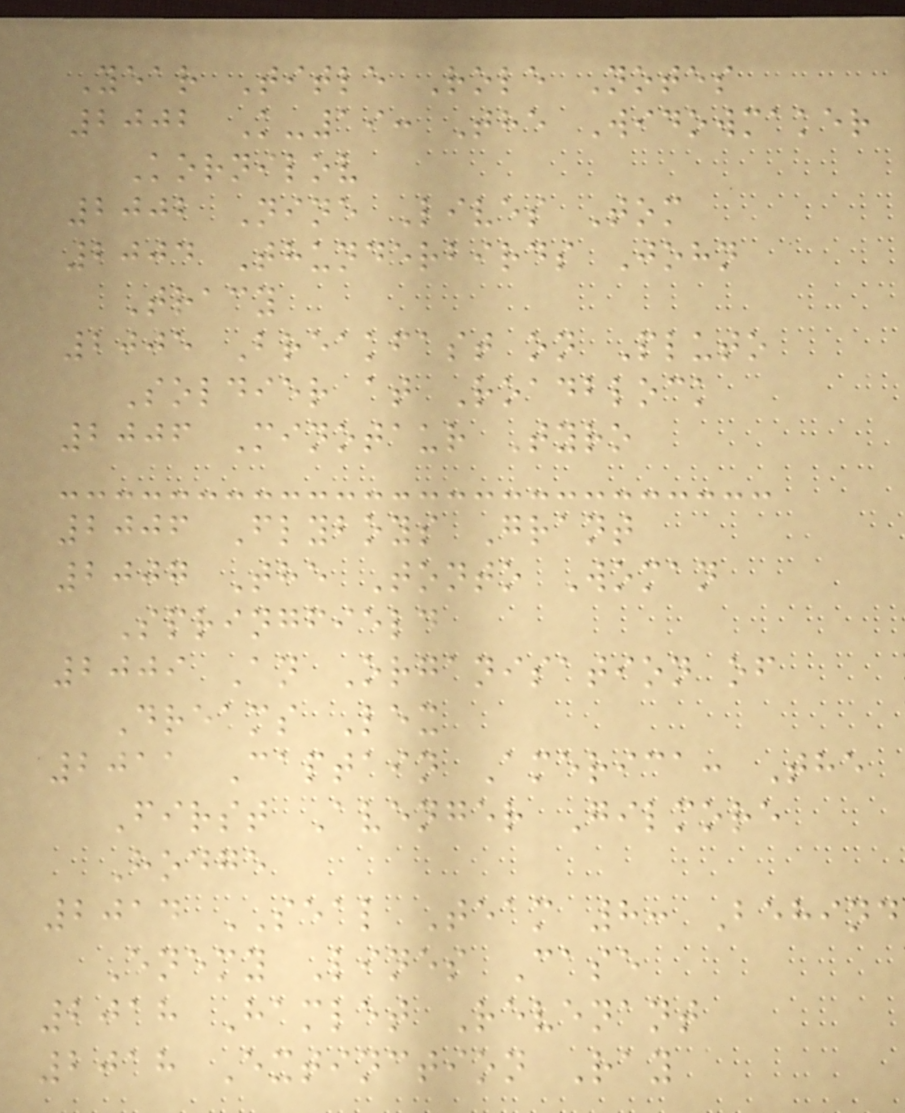Year Title Role Notes
2002 K-19: The Widowmaker
Kornilov
2002 Nine Lives Tom
2004 Thunderbirds John
Tracy
2005 Breakfast on Pluto
Soldier at Roadblock
2006 Minotaur Tyro
2006 Flyboys Grant
2007 The Tonto Woman
Springfield
2009 An Organisation of
Dreams Lex
2011 Captain America: The
First Avenger Gilmore
Hodge
2014 SEAL Team 8: Behind
Enemy Lines Case
2018 Hamlet Revenant
2018 Extinction Ray
